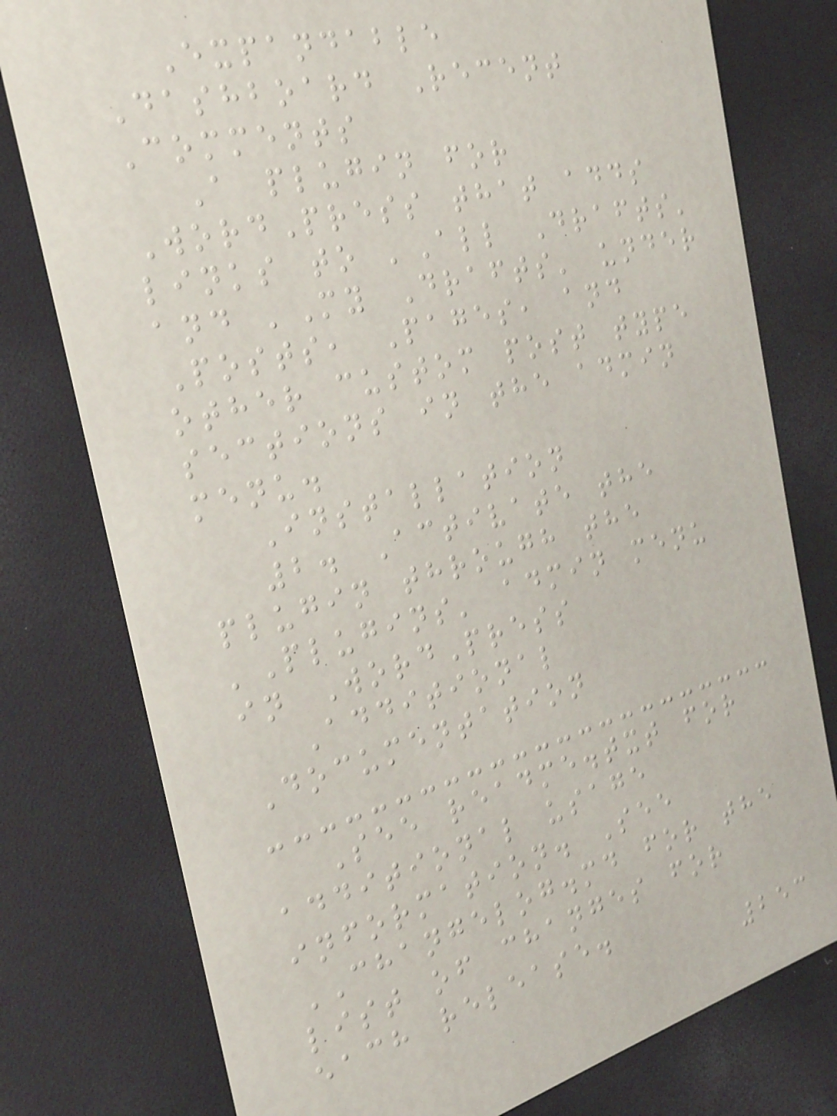Expandable
Dashboard Recent
Comments
A plugin for
WordPress that adds
links to 'All Drafts'
and 'My Drafts' under
Posts, Pages, and
other custom post type
sections in the admin
menu.
Installation
2. Activate the
plugin through the
'Plugins' admin menu
in WordPress
Additional
Documentation
See readme.txt for
additional usage
information. See
CHANGELOG.md for the
list of changes for
each release.
253
